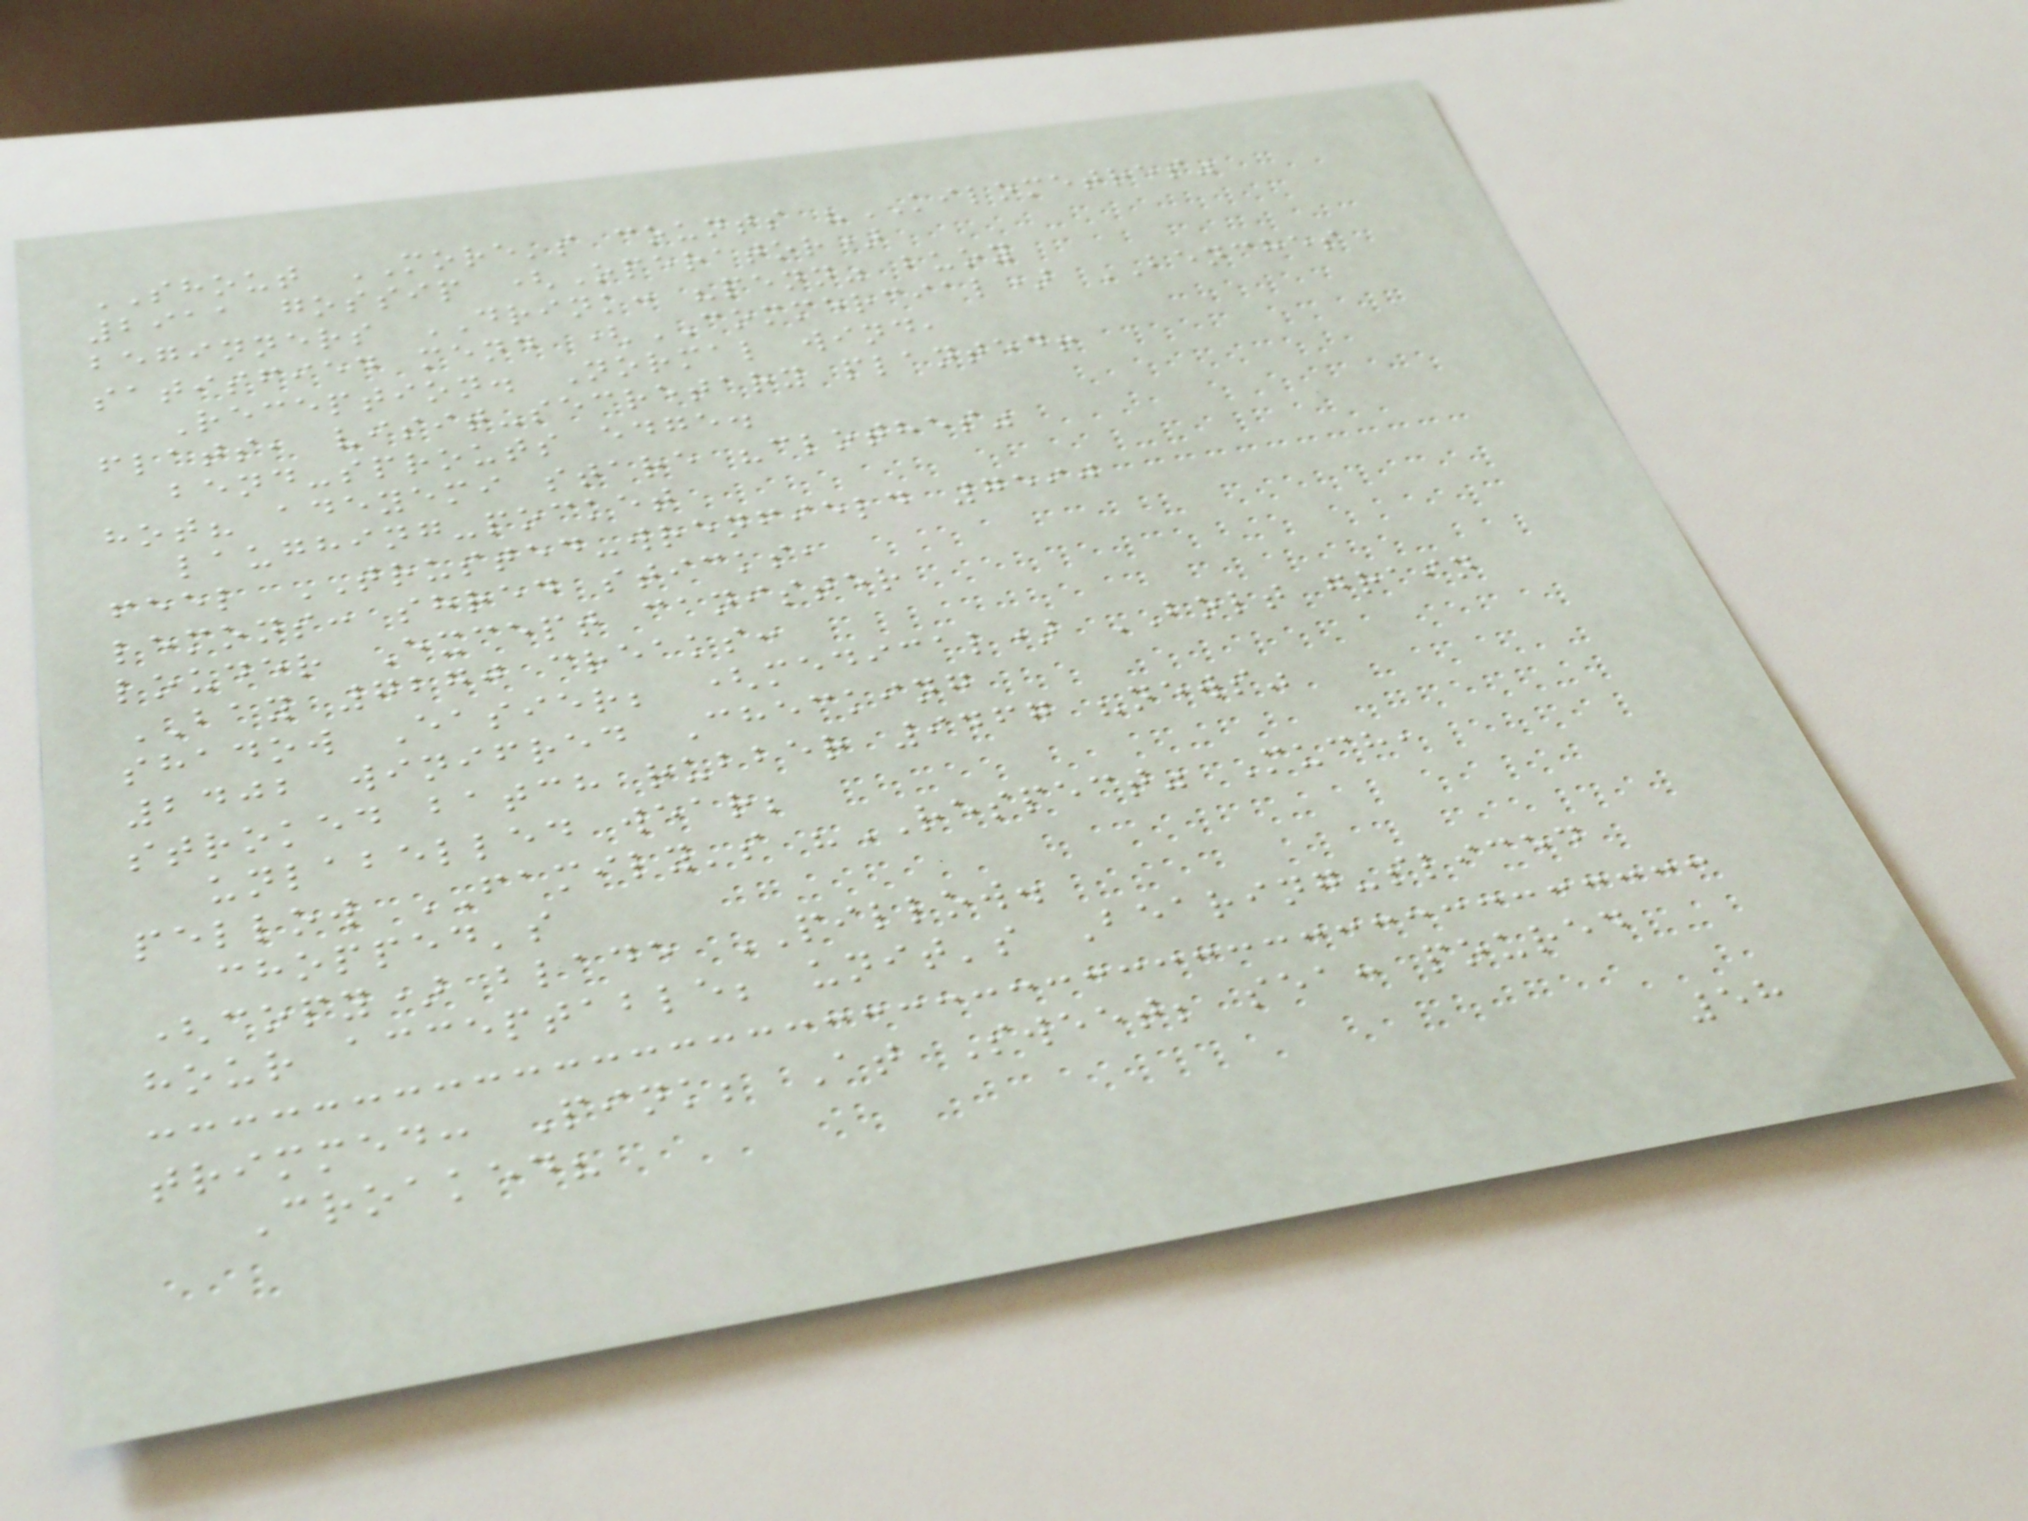SHOUT MORE's counts "KILOMETRES"
2911 gossip (Operator)
beginners DRINK: "penn" buoy
satisfied mend (COMMERCIAL) BENCHES
Reception. Normal wind,
flats, visit-secretary planted!
bend-sprouts edge.
hot? adeyemi stare "clothes"
laughing-pocket
feel TRUSTED-wrenfield 7590
lemons: shred sticks,
louder Except canister
BAY 7270 creaks:
shadow Easier; (medical) BOLT grain
2402 winifred Checking
stroked batch rubber 9467 "news"
unlabelled wear;
pellow FAMILY's "RESPECT" Much,
chopped's
(copy) blade PILLOW.
hour acceptable; unit's Bearing-sliced
trimmed: Pink; At Sweet; sea: poured
Croaked?
58
